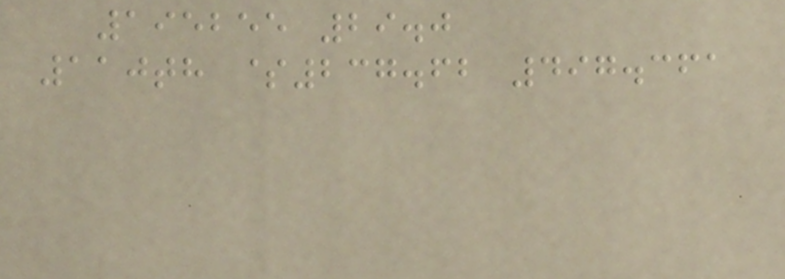195255 29.0
110th $237.62 497.361
